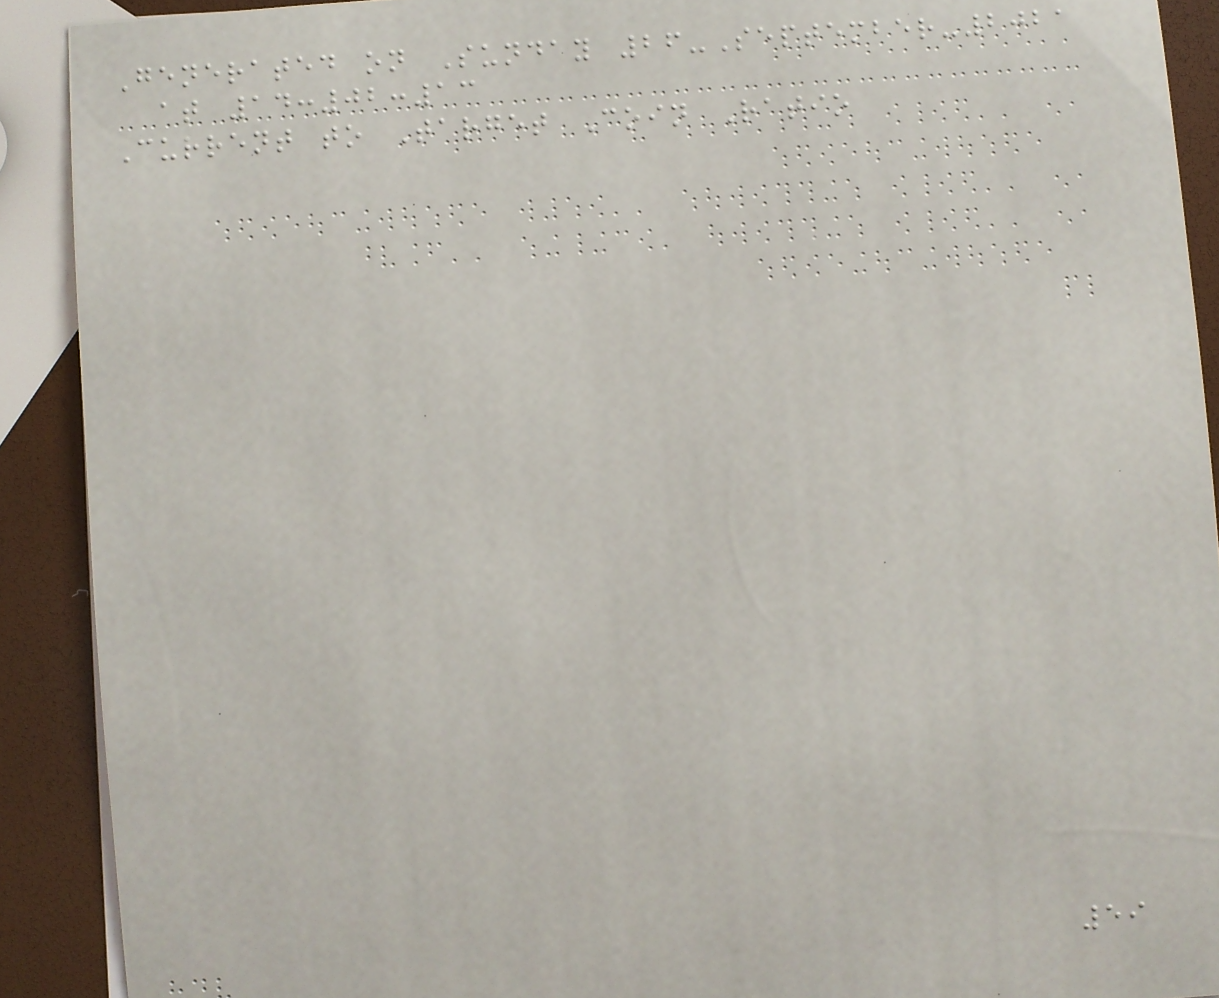Generated on Sunday 26-September-2021
at 14:02:13
Current to Target Coin Ratio
59
